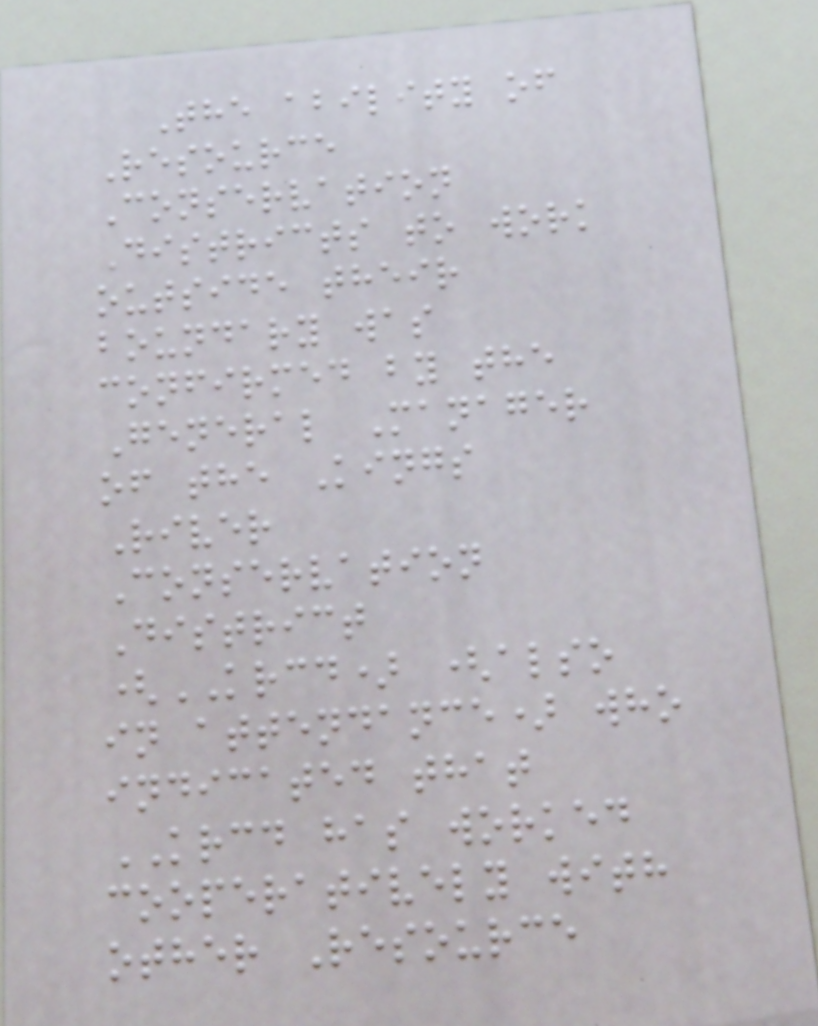The ability of
Resource
Conservation
Districts to work
outside their
boundary was
confirmed by the
General Manager
of the Kings
River
Conservation
District
(KRCD) (also
in attendance) who
indicated that
KRCD has worked
cooperatively with
other Resource
